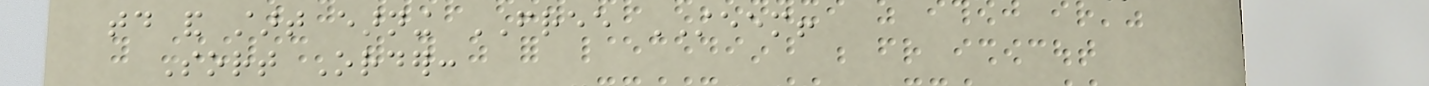today and start earning FREE STEEM!
Sort Order:
